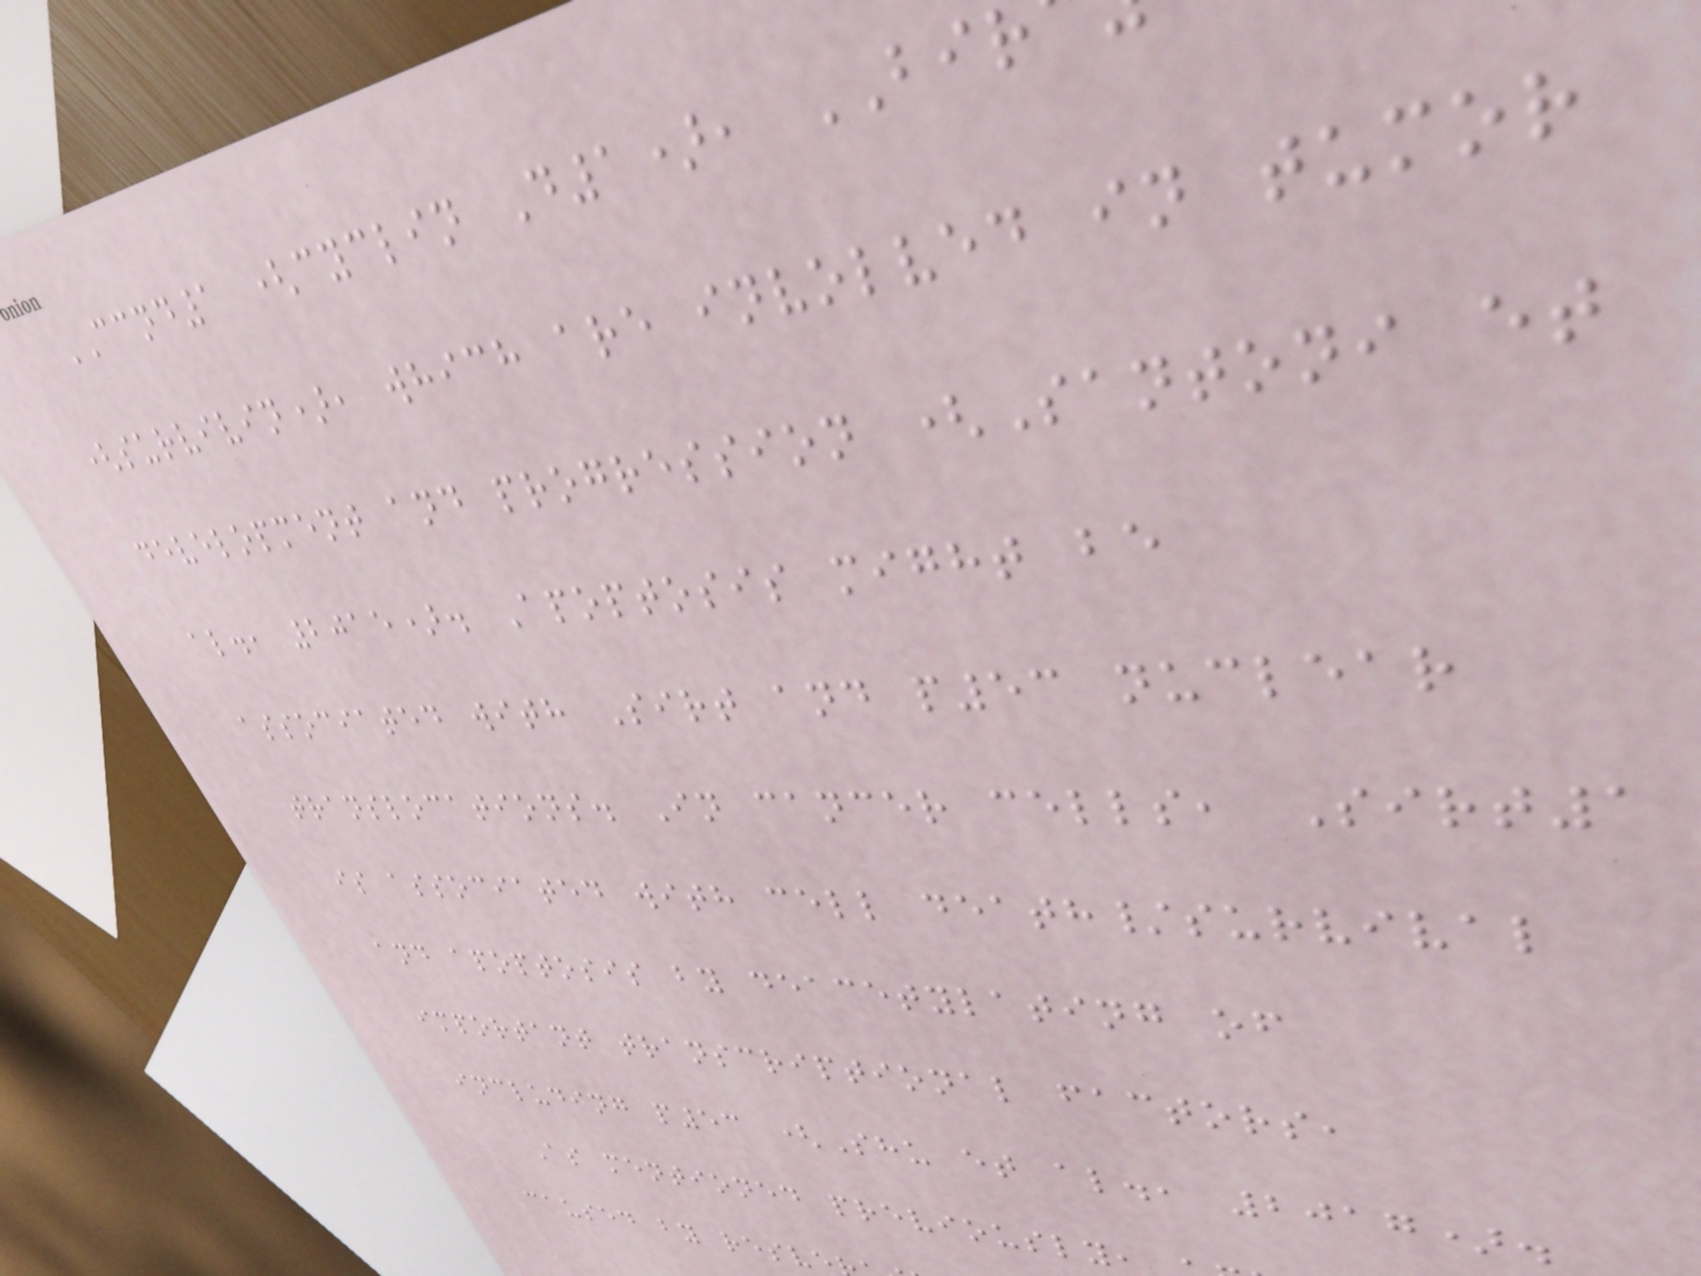CCND1 (cyclin D1), BIR
(survivin), which are involved in tumor
development and progression (Santoni et
al., 2015). Apoptosis might be
associated with Sirt and p53 nuclear
translocations. In cancer cells, Sirt1
is associated with cell death/survival
and apoptosis by deacetylating of
important transcriptional factors,
including p53 (Shu et al., 2017).
As mentioned previously,
caused by resve
